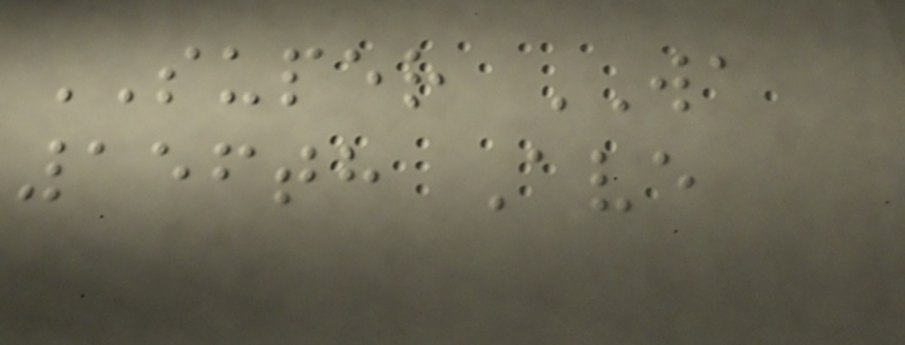SUPER WA
156th Ave
